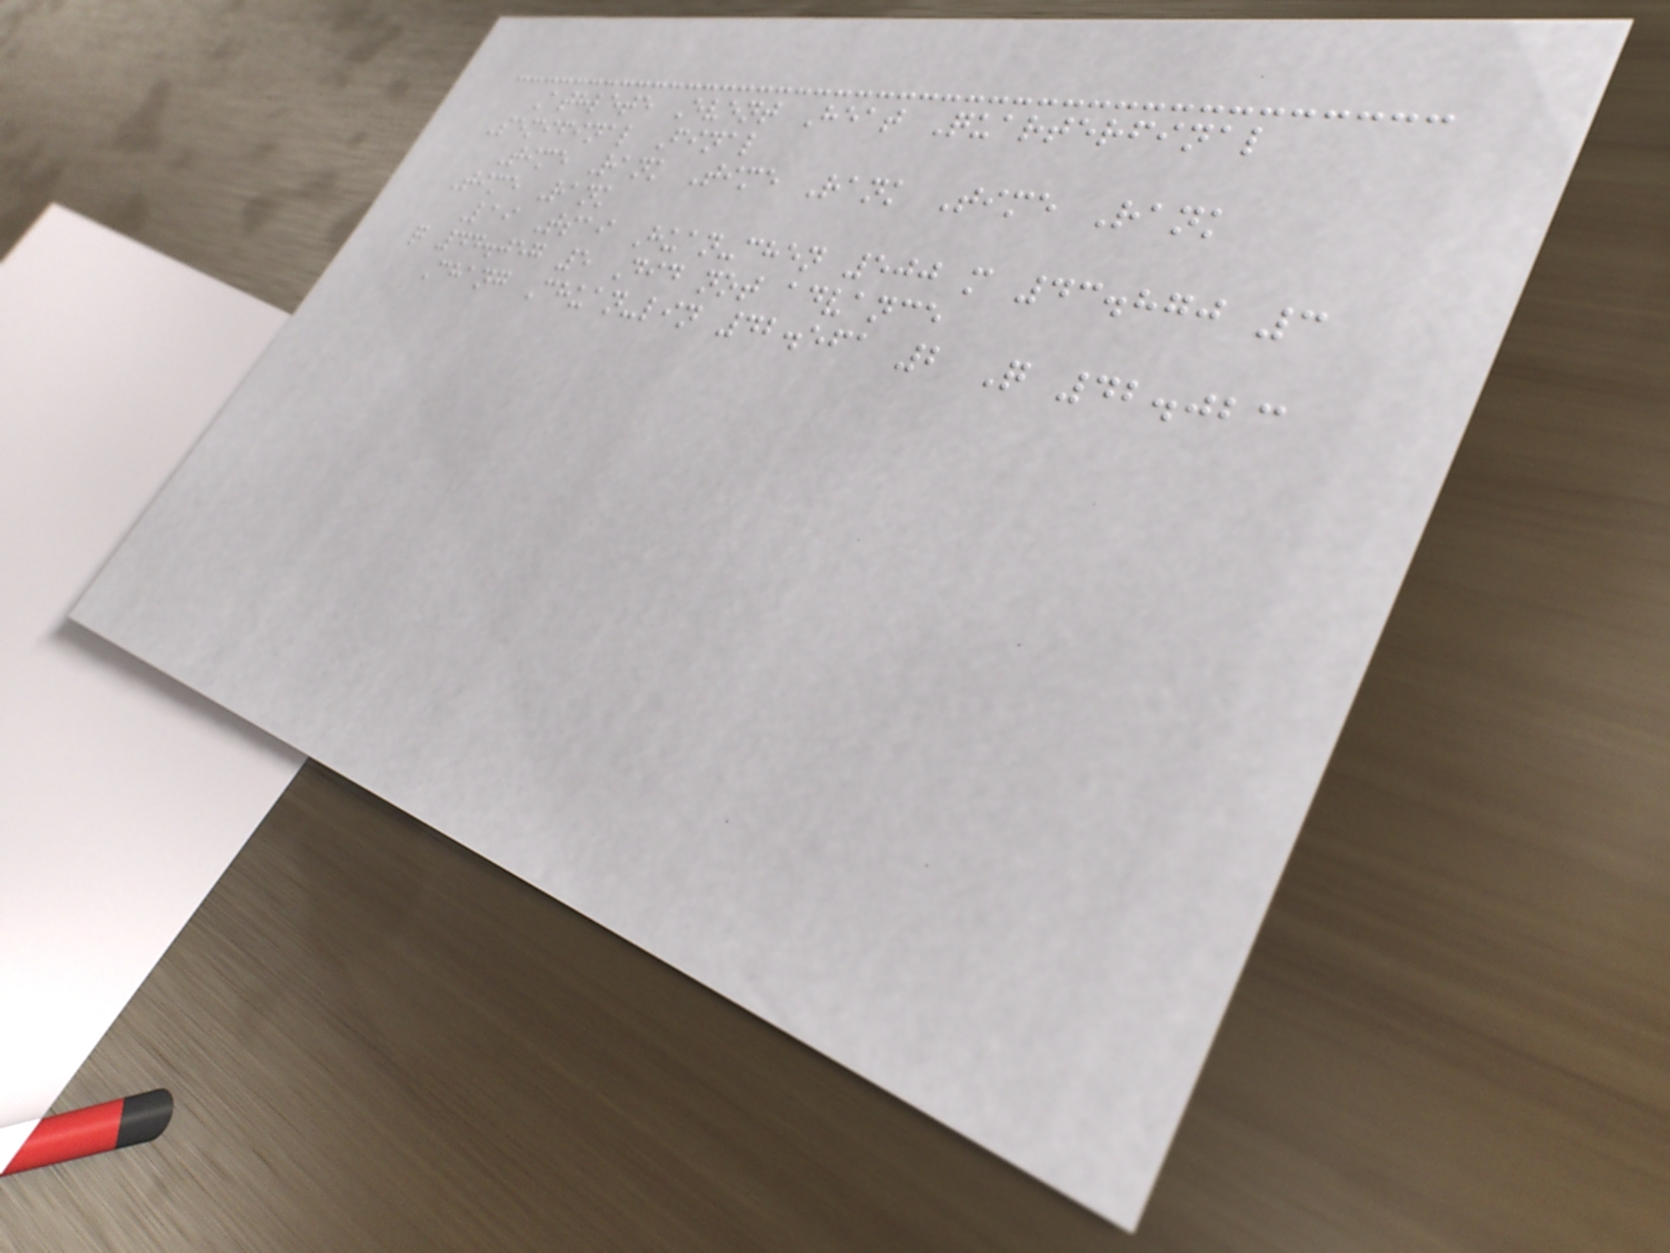Athlete Event Heat Quarterfinal
Semifinal Final
Time Rank Time Rank Time Rank
Time Rank
Lai Tsai Huan-chen 500 m 43.870 3
q 44.057 5 Did not advance
Chang Chuan-lin 42.561 2 Q 42.023
